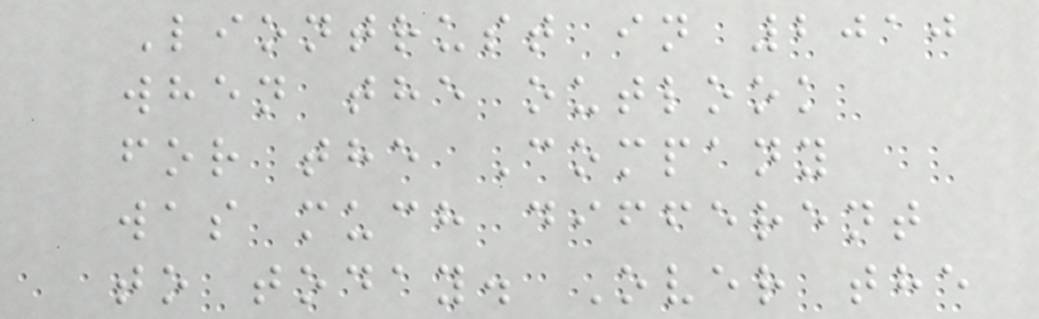Liontrust in 2010
when the outlook
for the Company
was much different
to today. Over the
